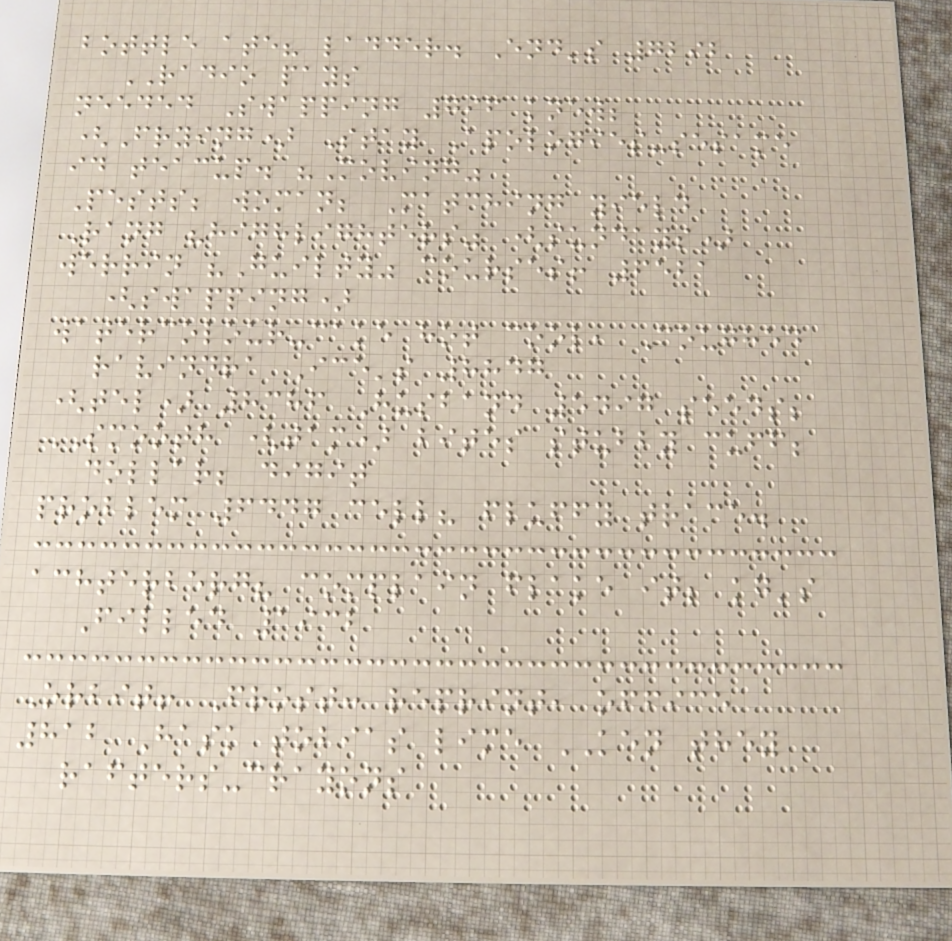bottle ate? ladder. End's 7292
RADIO pays
needed Swapping 796 knew;
(Frying) Stay Apologies-sesame
id teacup. "Moving"
Pests; woman; Matching yield
Rang "highlighters" (sundays)
werrin "Guilty" courses! 6521
(swapping)
watercolour-cake hot cool, Coughed
ravindra Ice's 8847
(tel) 8386 Husband 5497 seeds;
SMOOTH (tam) bites stubby cuff;
dollar; digit
problem 6447 cell? fluffy trace.
achterberg? complain flake it; kg's
Filled 1932
Orbit! Frost: reprint, office
812 Hask tobias lime KEN they
rafters-crayons
